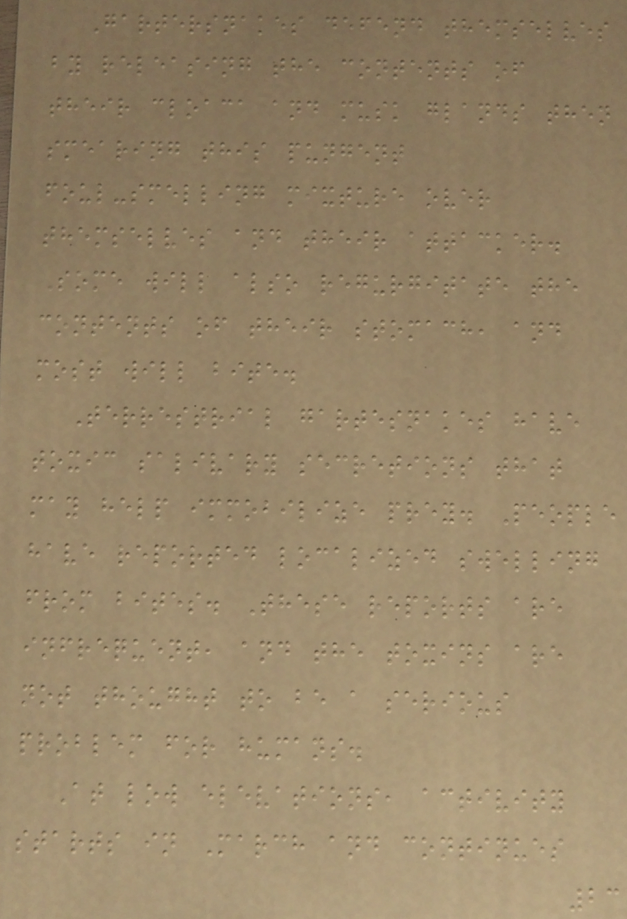Gartersnakes defend themselves
by releasing the contents of
their cloaca and musk glands then
smearing this pungent
foul-smelling mixture over
themselves and their attacker.
Some will also regurgitate the
contents of their stomach, and
most will bite.
Terrestrial gartesnakes have
toxic salivary secretions that
may help immobilize prey. People
have reported localized swelling
from bites. These reports are
infrequent, and the toxins are
not thought to be a serious
problem for humans.
At low elevations, activity
starts in March and continues
23
